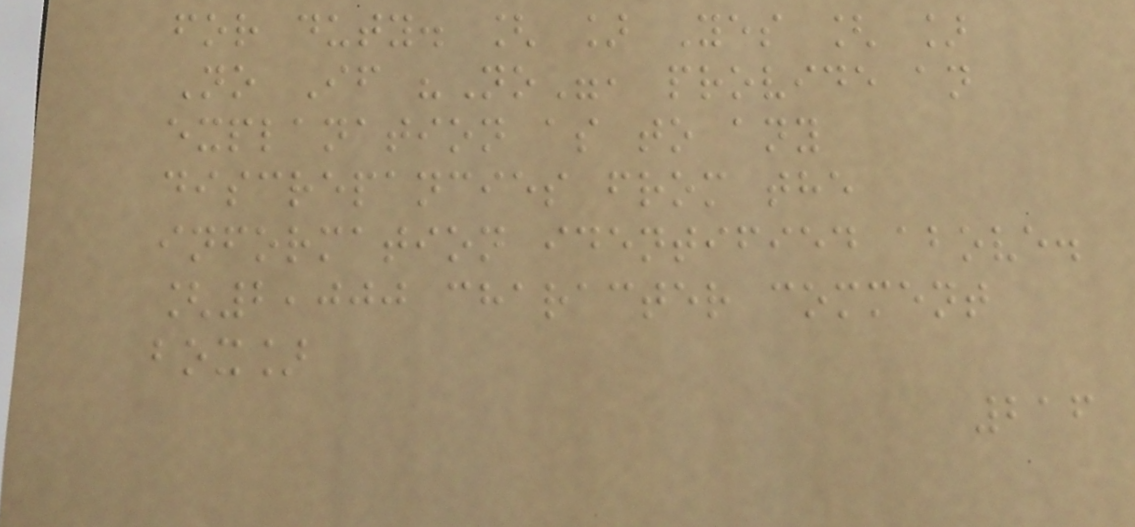for duty. [ ] Yes [ ]
No If "No", provide an
explanation as to any
discrepancies from the
information identified above.
[2,000 character comment
box]
216
